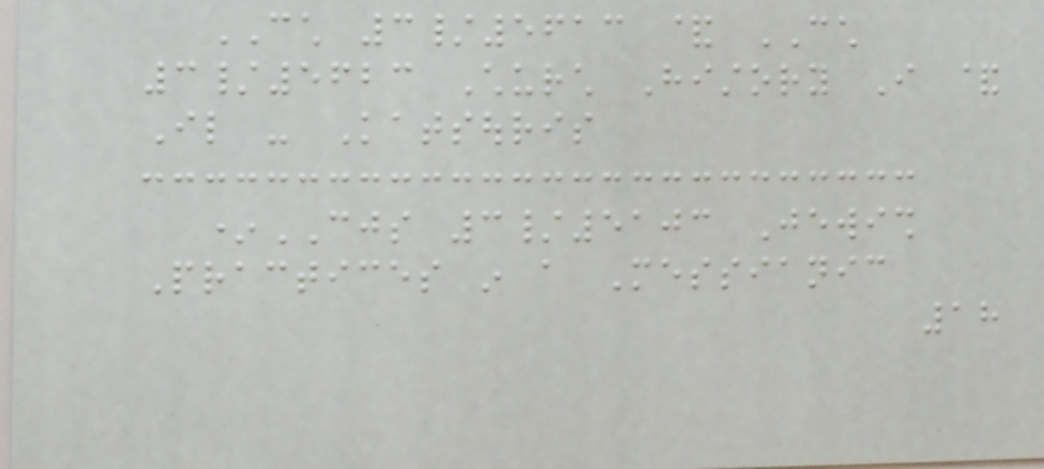CCH 3/5613 & CCH
3/5623 Church History I &
Il - Katsouris
*CJS 3/5103 Jewish
Practices in a Messianic
18
